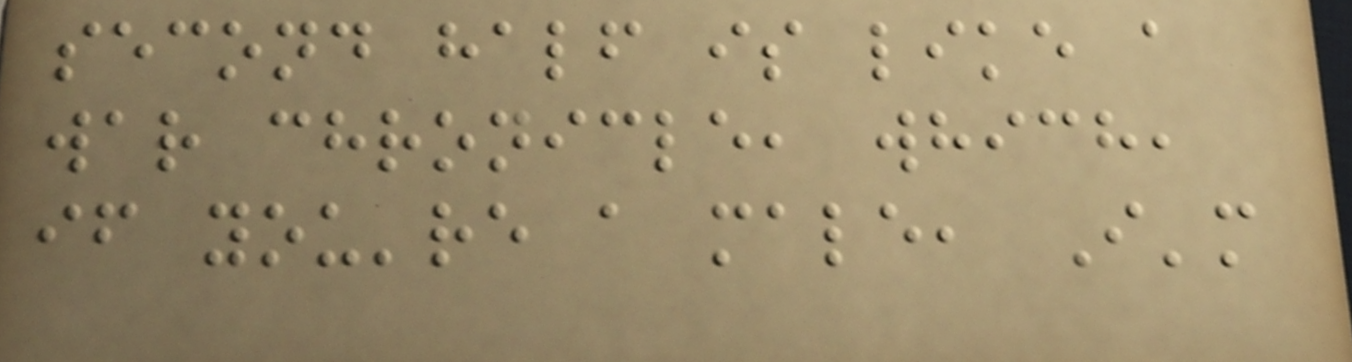second half is like a
war chronicle, which,
if you're a male, I'm
